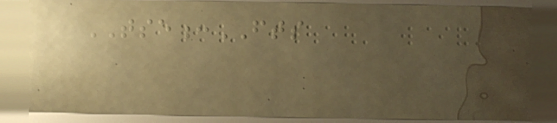TSE:FTS
